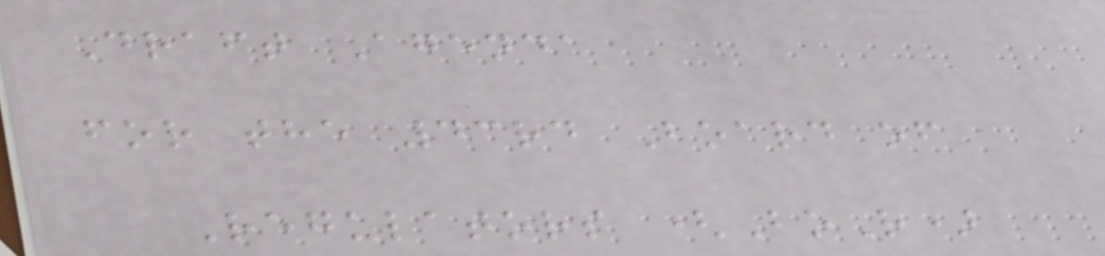Draft Agenda
for the 43rd Board of
Regulators (BoR)
